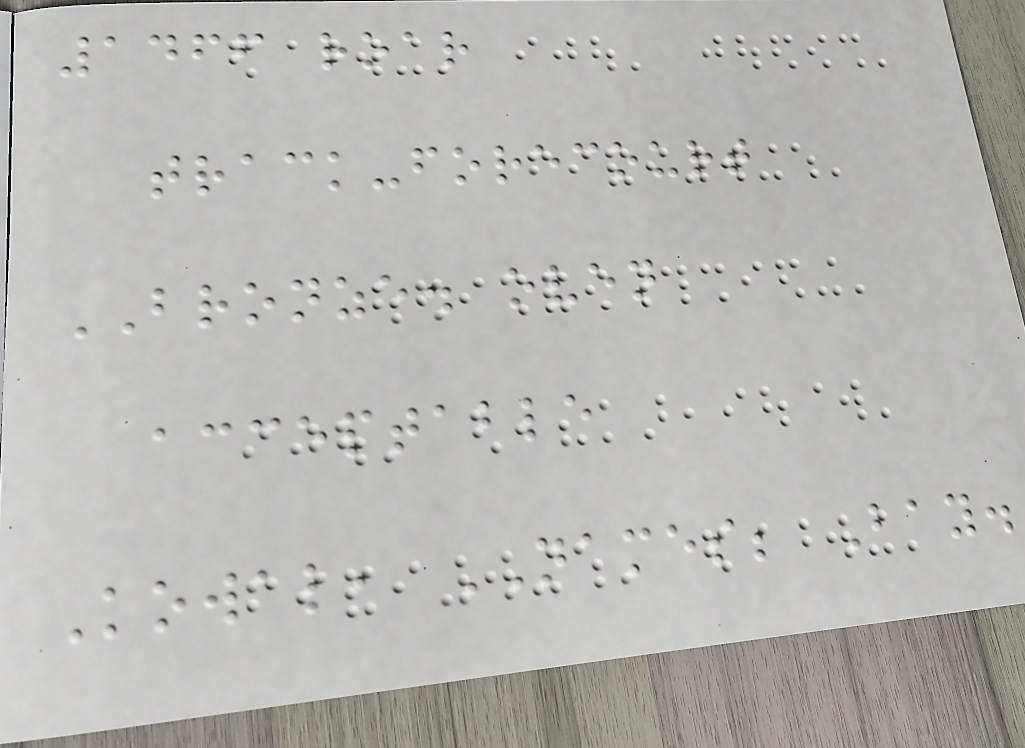1466 roar
track-forecourt
BRONZE. oven
acceptable
Kowal, NAMES; Bay.
